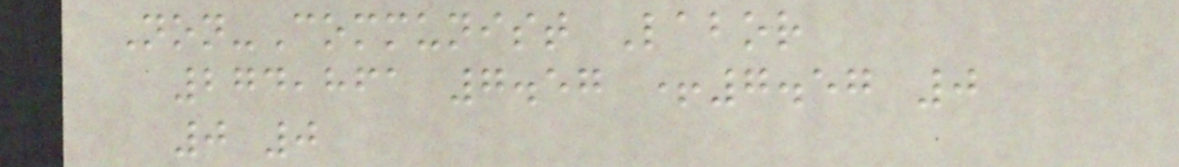Non-Communist Labor
274,861 7.57 +7.57 0
0 0
